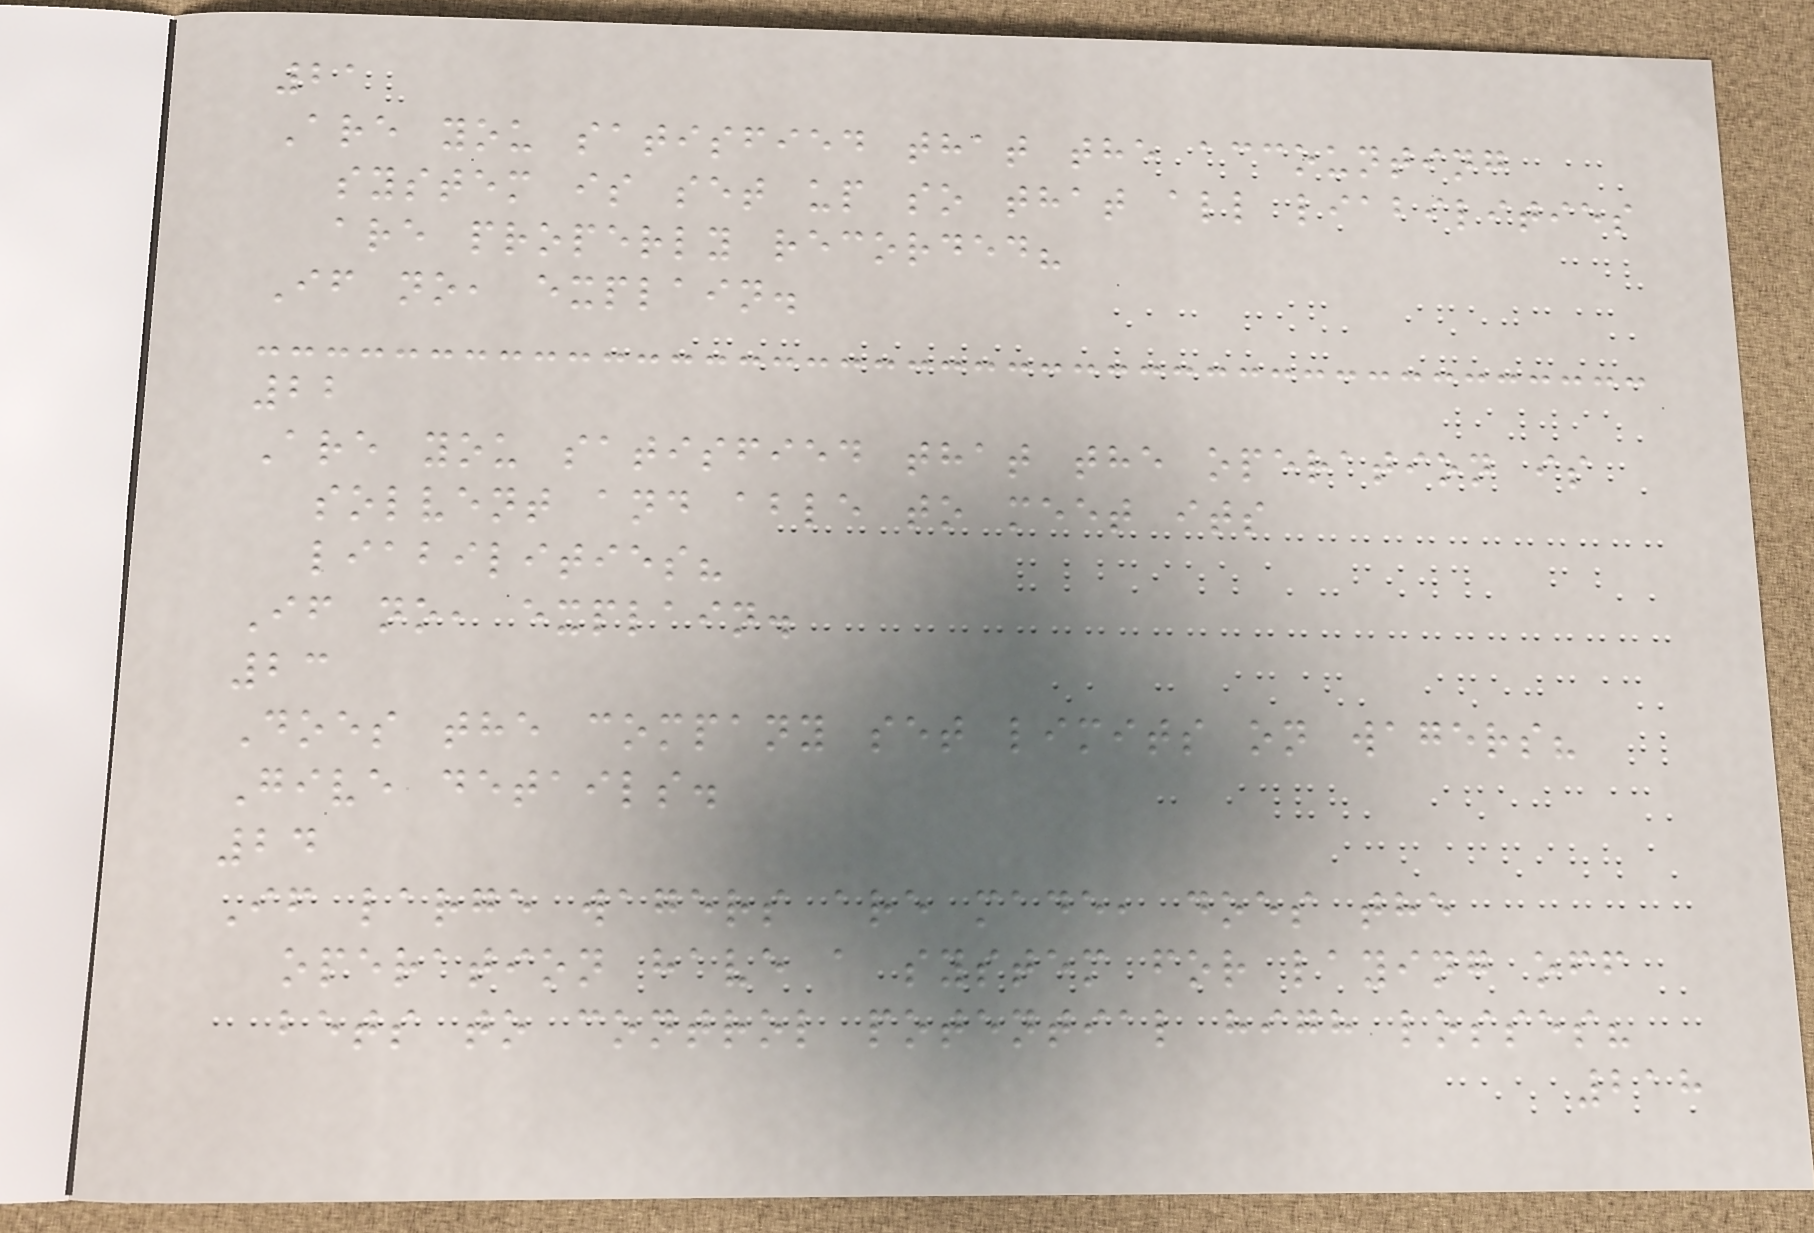21
Are you satisfied that the accounting
system is set up so that all liabilities
are properly recorded?
If no, explain.
22
Are you satisfied that the operation is
solvent and able to meet its
liabilities?
If no, explain.
23
Does the company set limits on wagers?
Give details.
24
If large wagers are made, does the
operation have a system for laying off
bets to control potential high losses?
218
